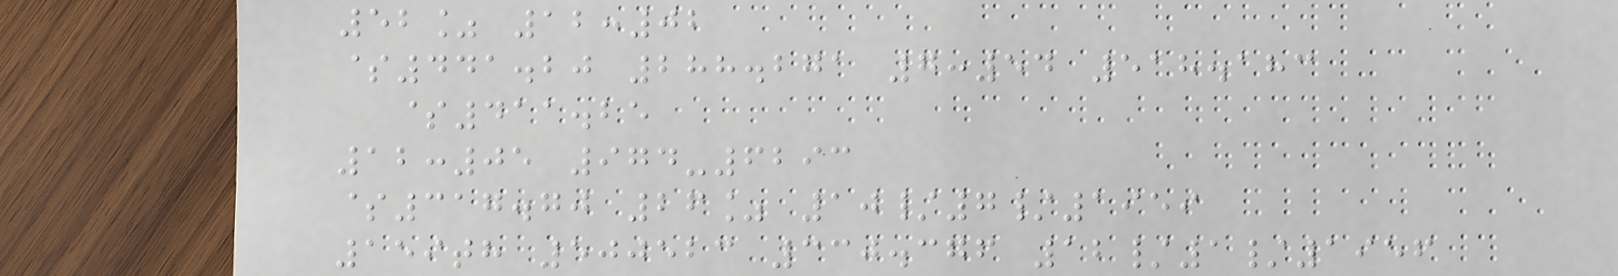52% 12:02
$441.20 288.271 7:54 518.183
$411.25
12:05 974-6293
$317.70 26% 10/7/1959
159th 500523 330.376 12/1/1956
